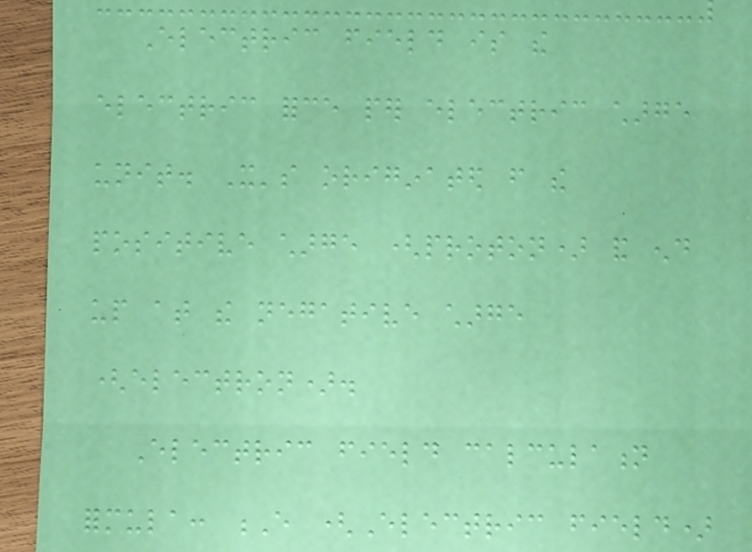Electric field is the
electric force per electric charge
unit. It's originated from the
positive charge (proton) and end
up at the negative charge
(electron).
Electric field calculation
formula: E (Electric field)
